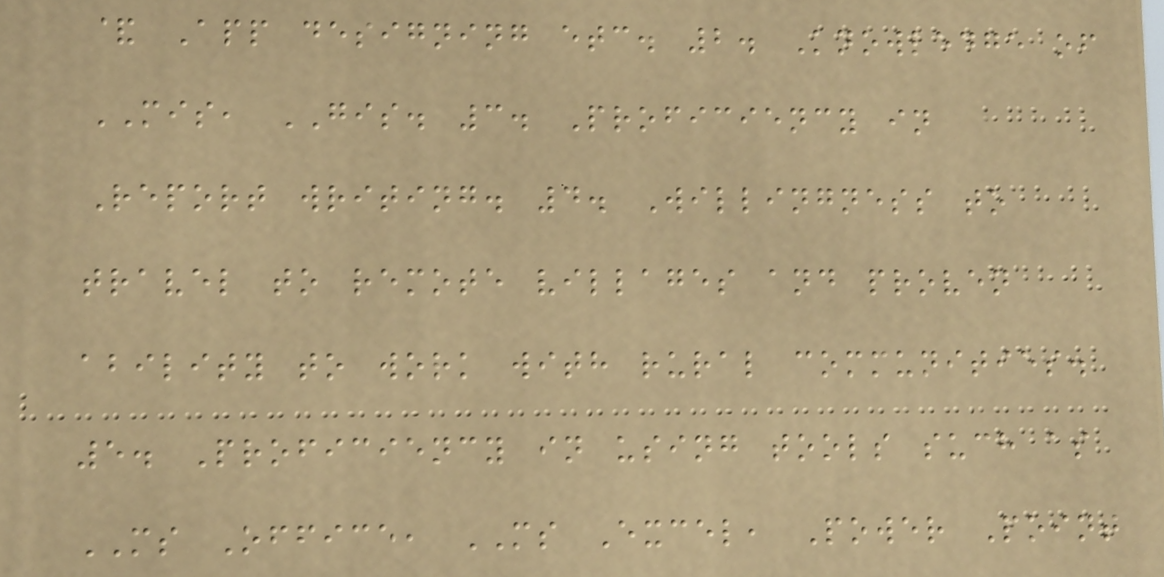& App designing etc. 2. Knowledge of
MIS, GIS. 3. Proficiency in
Report writing. 4. Willingness to
travel to remote villages and proven
ability to work with rural communities.
5. Proficiency in using tools such as
MS Office, MS Excel, Power Point
